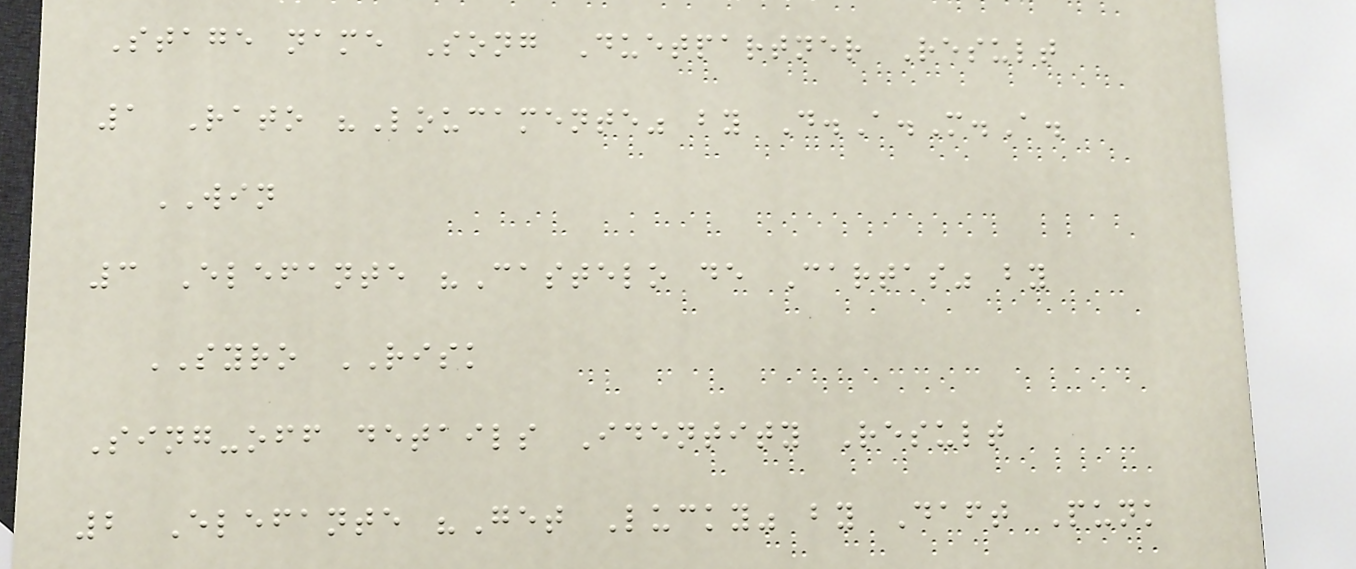Stage name Song Duetpartner Result
1 Rato "Loucamente" by D.A.M.A.
WIN
3 Elefante "Castelo de Cartas" by
SYRO RISK
Sing-off details Identity Result
2 Elefante "Get Lucky" by Daft Punk
